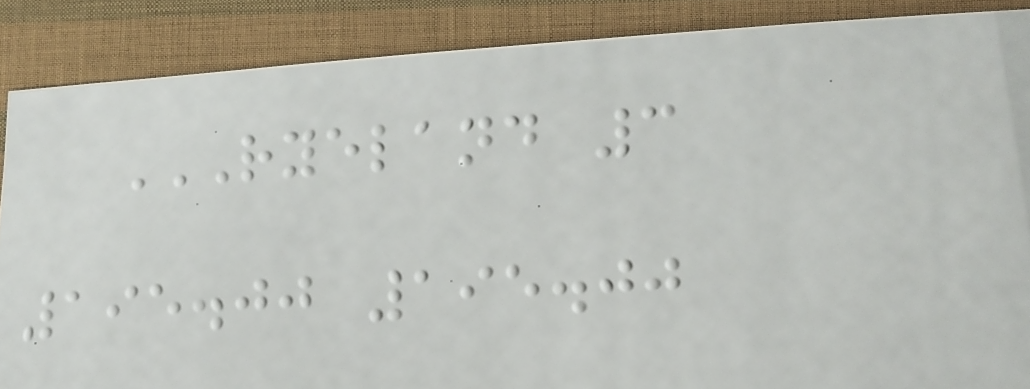RYELAND 3
195.00 195.00
